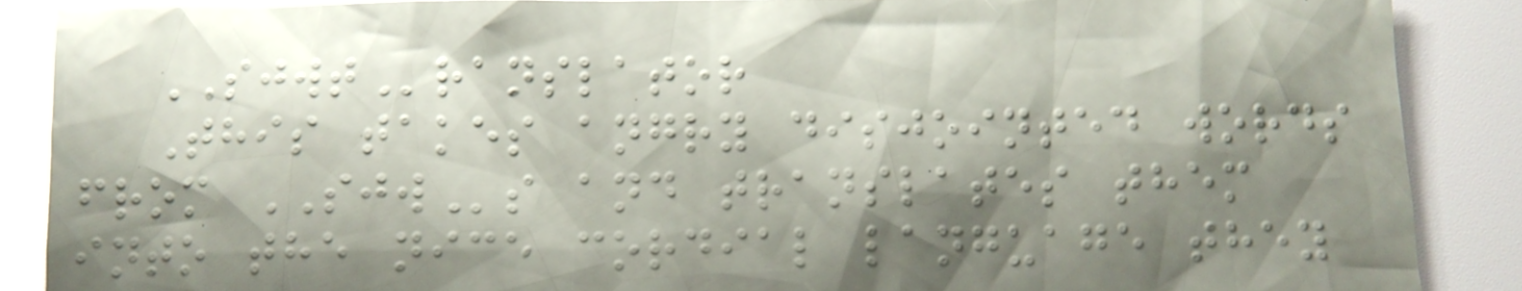SJWTranslator
This takes angry disjointed words
from SJWs and translates them
into the nice cordial language they
